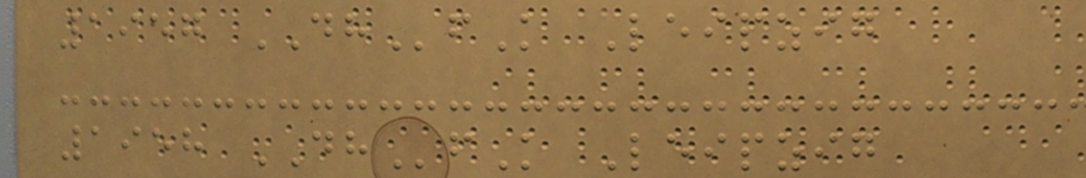1957 DHfK Leipzig
1958 DHfK Leipzig
